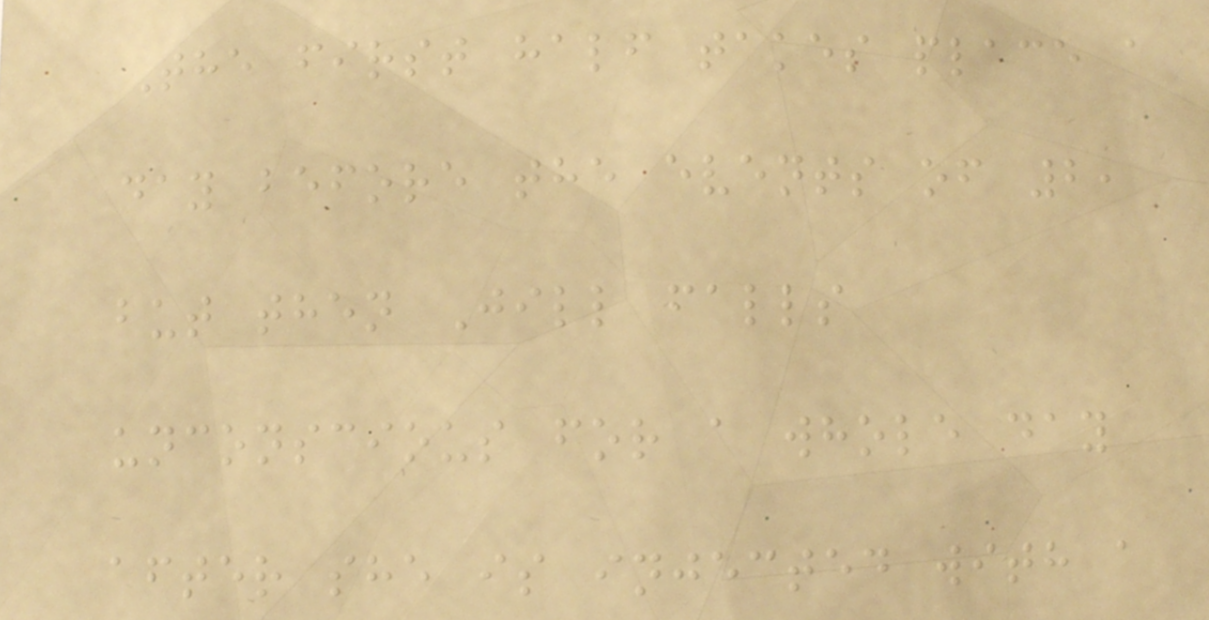The first half takes place a
day before the events of 2,
but then Jill falls
unconscious for a whole day
after she is injected with a
